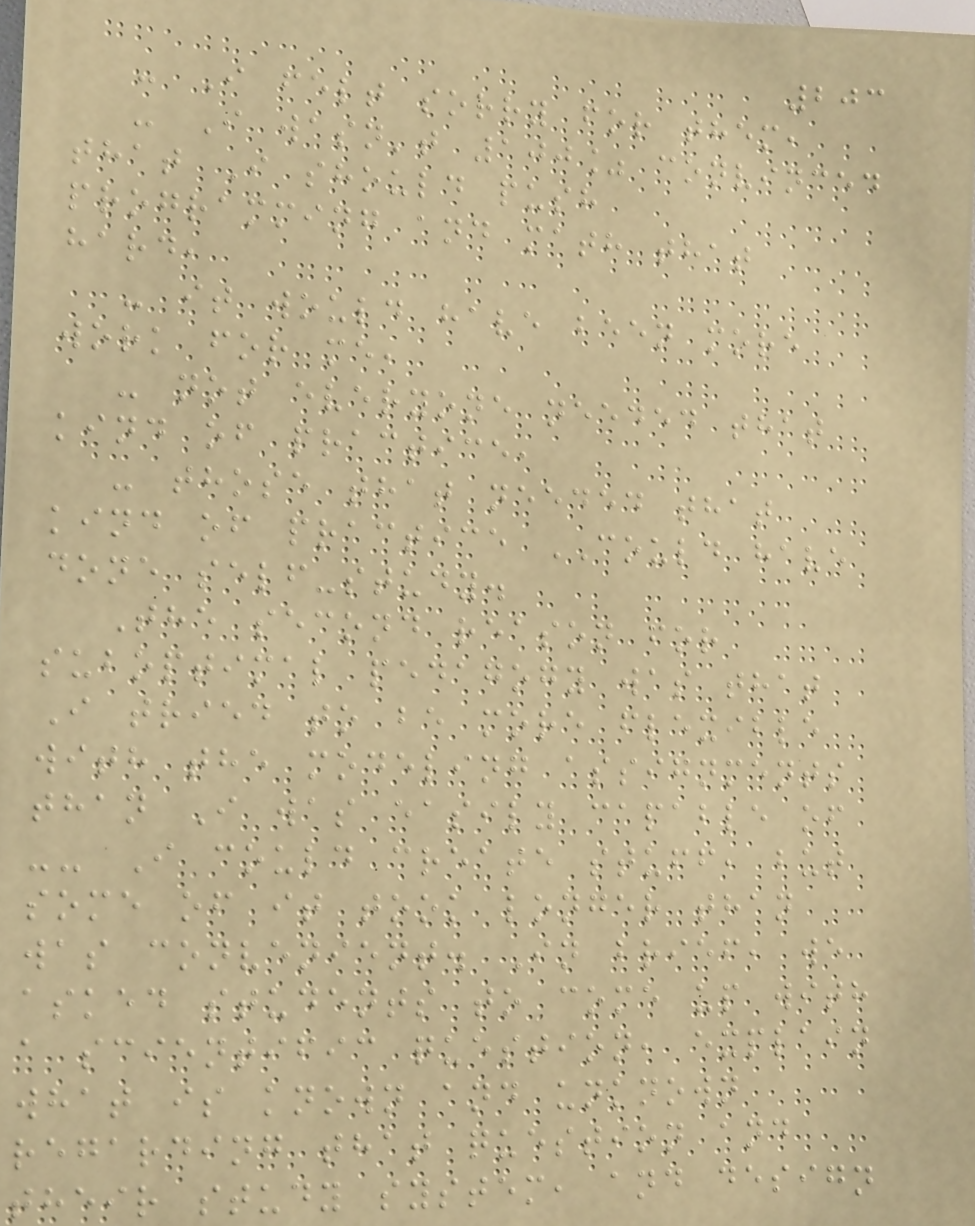203
- I felt sorry for them,
- I wasn't 100% convinced
that I should push
programming and math that
hard,
- it would have been more
work for me,
- not everyone needed that
kind of practice,
- those that needed that
kind of practice COULD have
done self-study.
The second reason for
suboptimal pedagogy was that
I tried to be more flexible
with the modeling assignments
than I was easily capable of
-- I could create stuff, but
some of it took longer than
was convenient. In brief, we
asked students to come up with
a scientific question, explain
what is known and unknown
regarding that question and
their study system, and design
